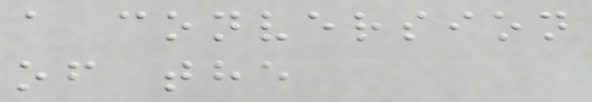a conversion
of the
